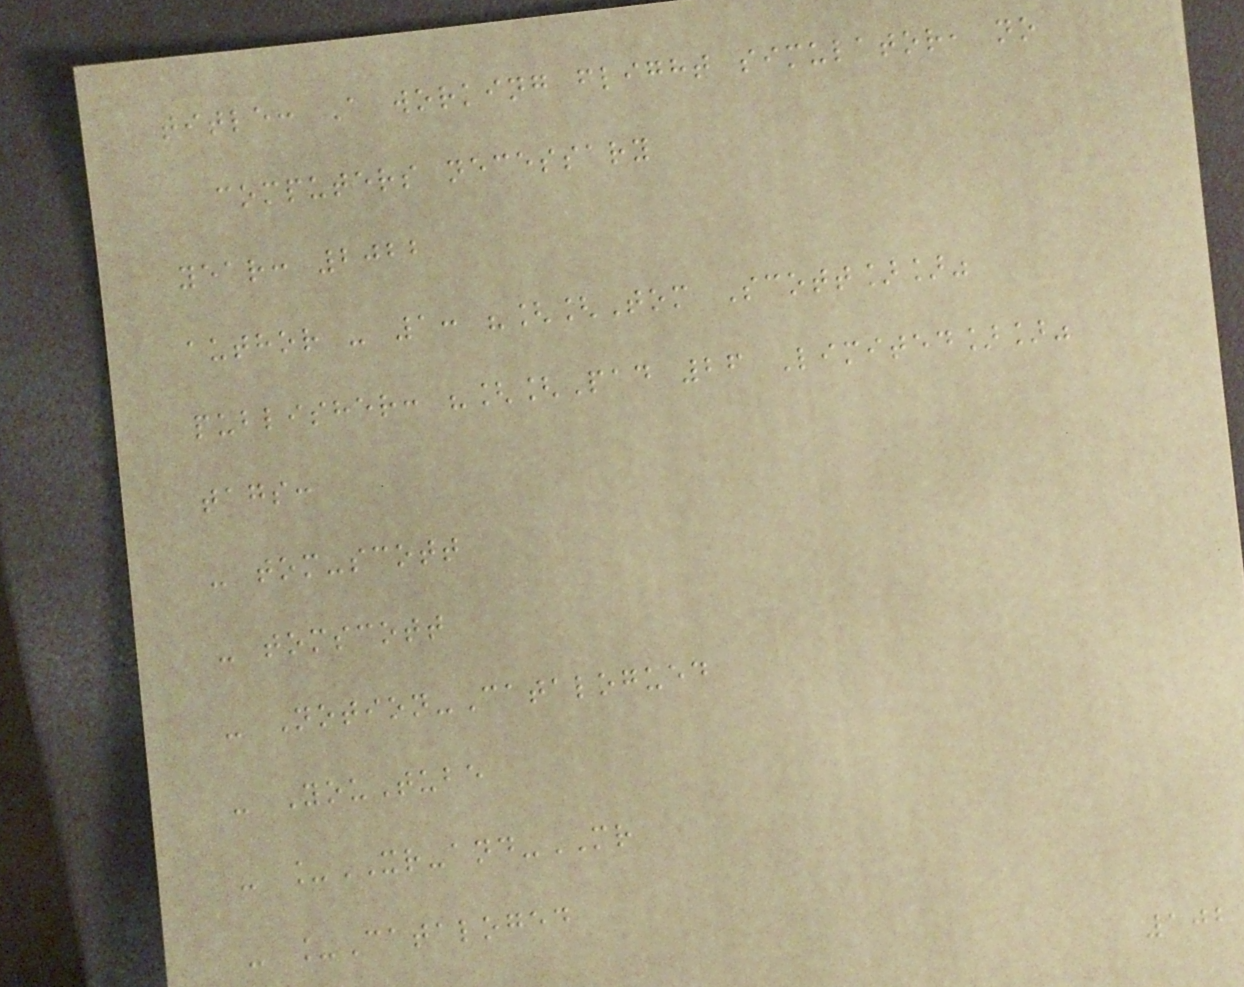title: A working flight simulator, no
computers necessary
year: 2022
author - 1: "[[Tom Scott]]"
publisher: "[[Pad 26 Limited]]"
tags:
- tom-scott
- tomscott
- Notion-Catalogued
- YouTube
- _XR-and-MR
- _Cataloged
102
